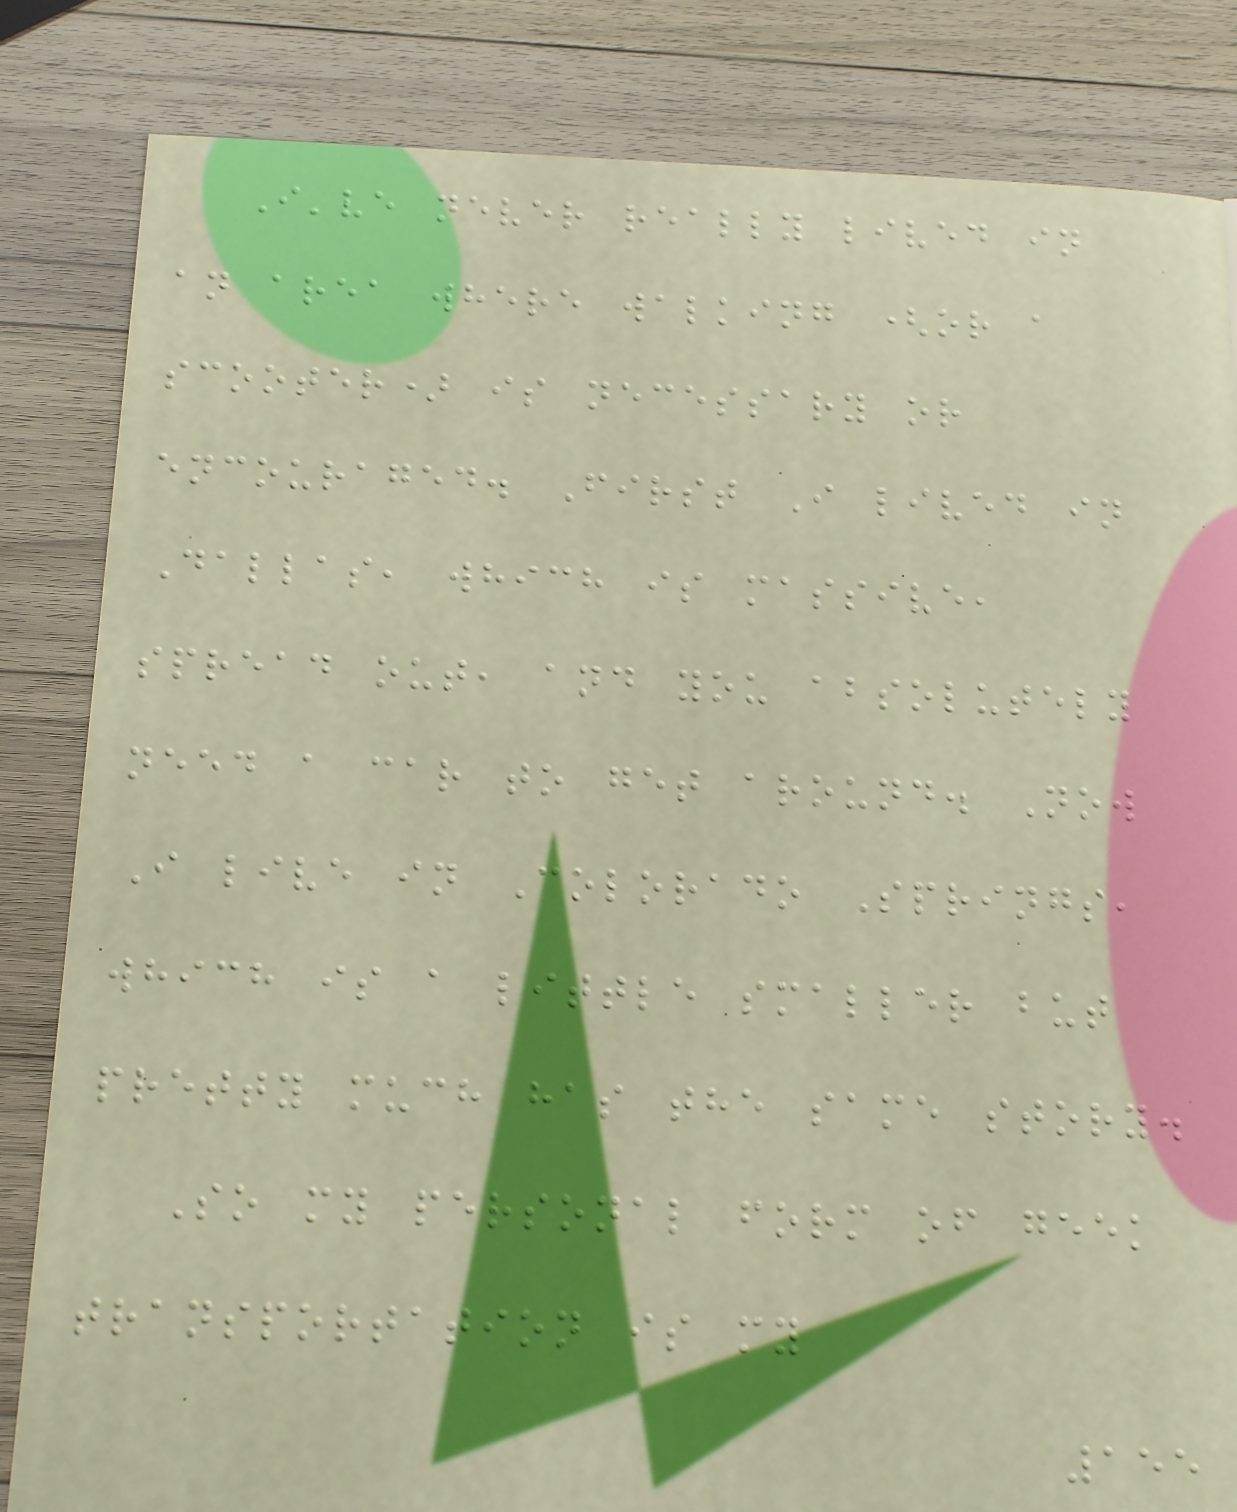I've never really lived in
an area where walking (or a
scooter) is necessary or
encouraged. First I lived in
Dallas, which is massive,
spread out, and you absolutely
need a car to get around. Now
I live in Colorado Springs,
which is a little smaller but
pretty much has the same story.
So my personal form of geek
transportation is my
155
